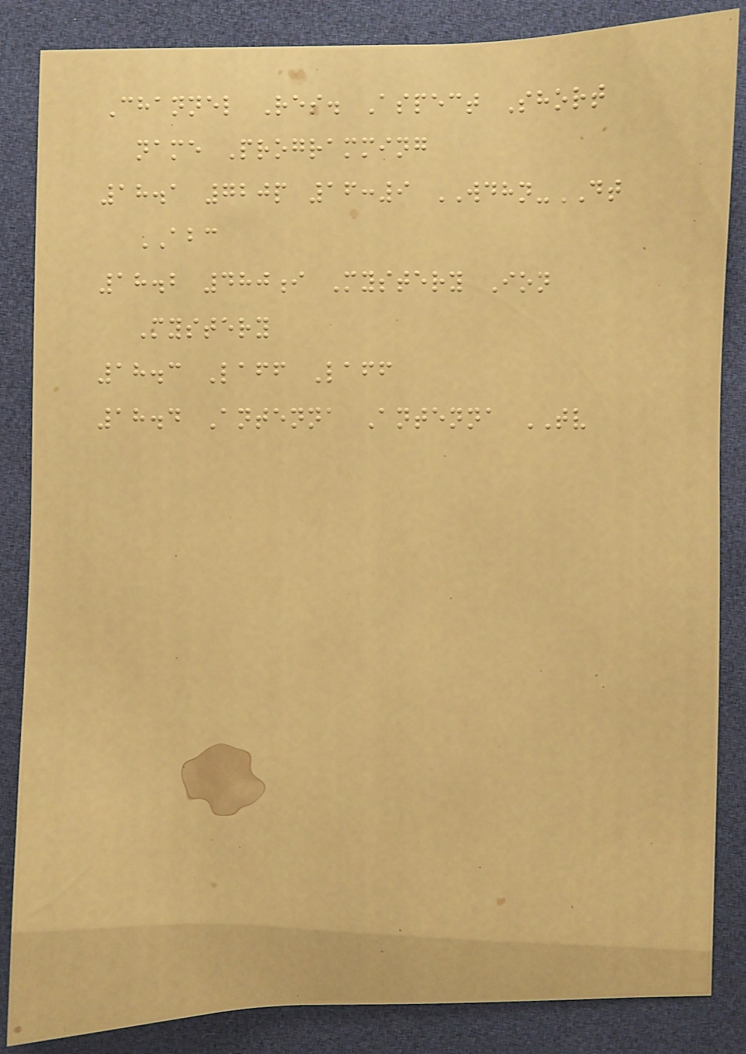Channel Res. Aspect Short
name Programming
18.1 720p 16:9 WDHN-DT
ABC
18.2 480i Mystery Ion
Mystery
18.3 Laff Laff
18.4 Antenna Antenna TV
